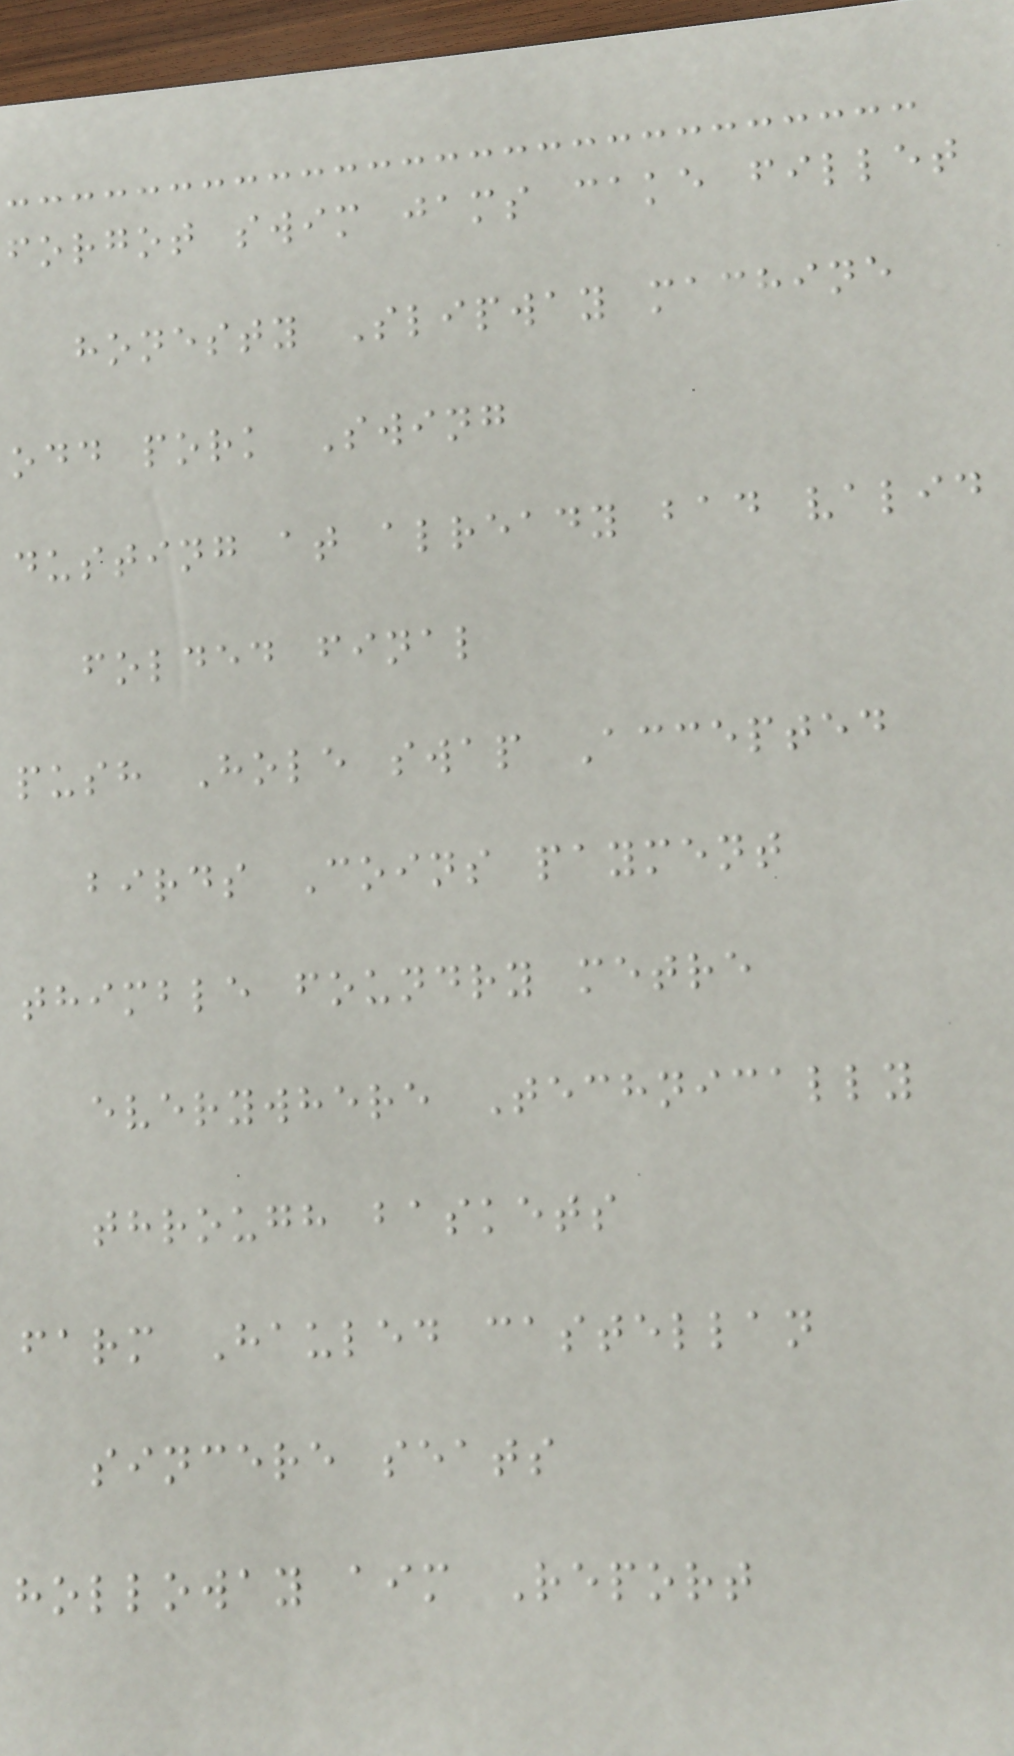forgot swim jams cake fillet
honesty Slipway machine
odd pork Swing
dusting at already bad valid
folded final
push Hole swap Accepted
birds Coins payment
thimble foundry metre
everywhere Technically
through baskets
farm Hauled castellan
sincere seats
holloway aim Report
